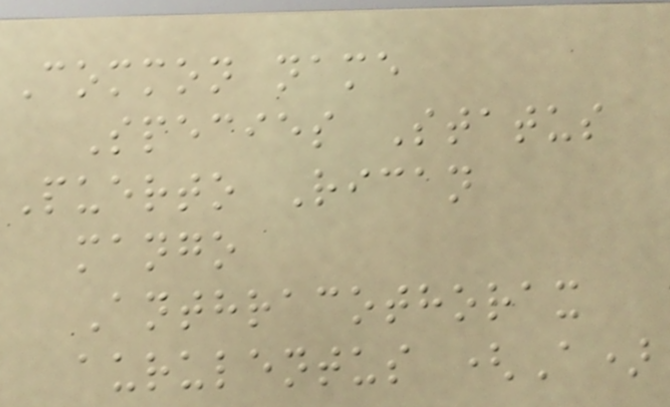Common name
Species Status
Puerto Rican
mango
Anthracothorax
aurulentus (A)
